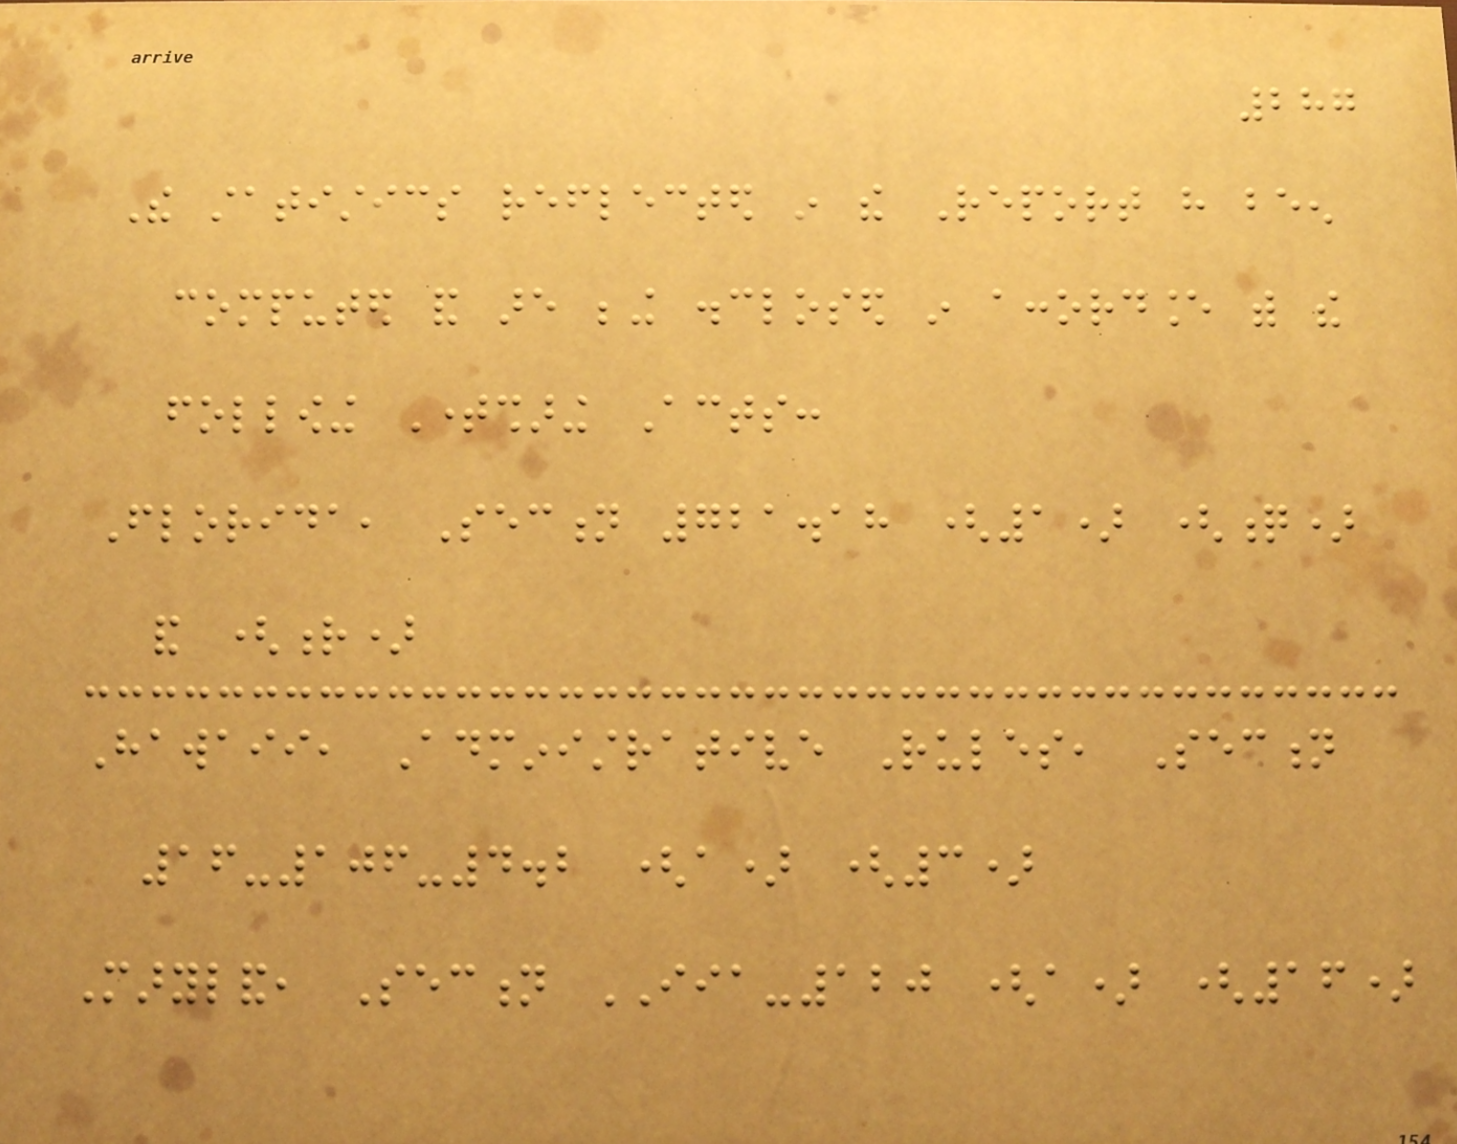287
The statistics reflected in the Report have been
computed and are being disclosed in accordance with the
following Timesharing Acts:
Florida, Section 721.18 (1) (q)
and (r)
Hawaii, Administrative Rules, Section
16-106-4.2 (a) (3)
Maryland, Section IIA-120 (a) (16)
